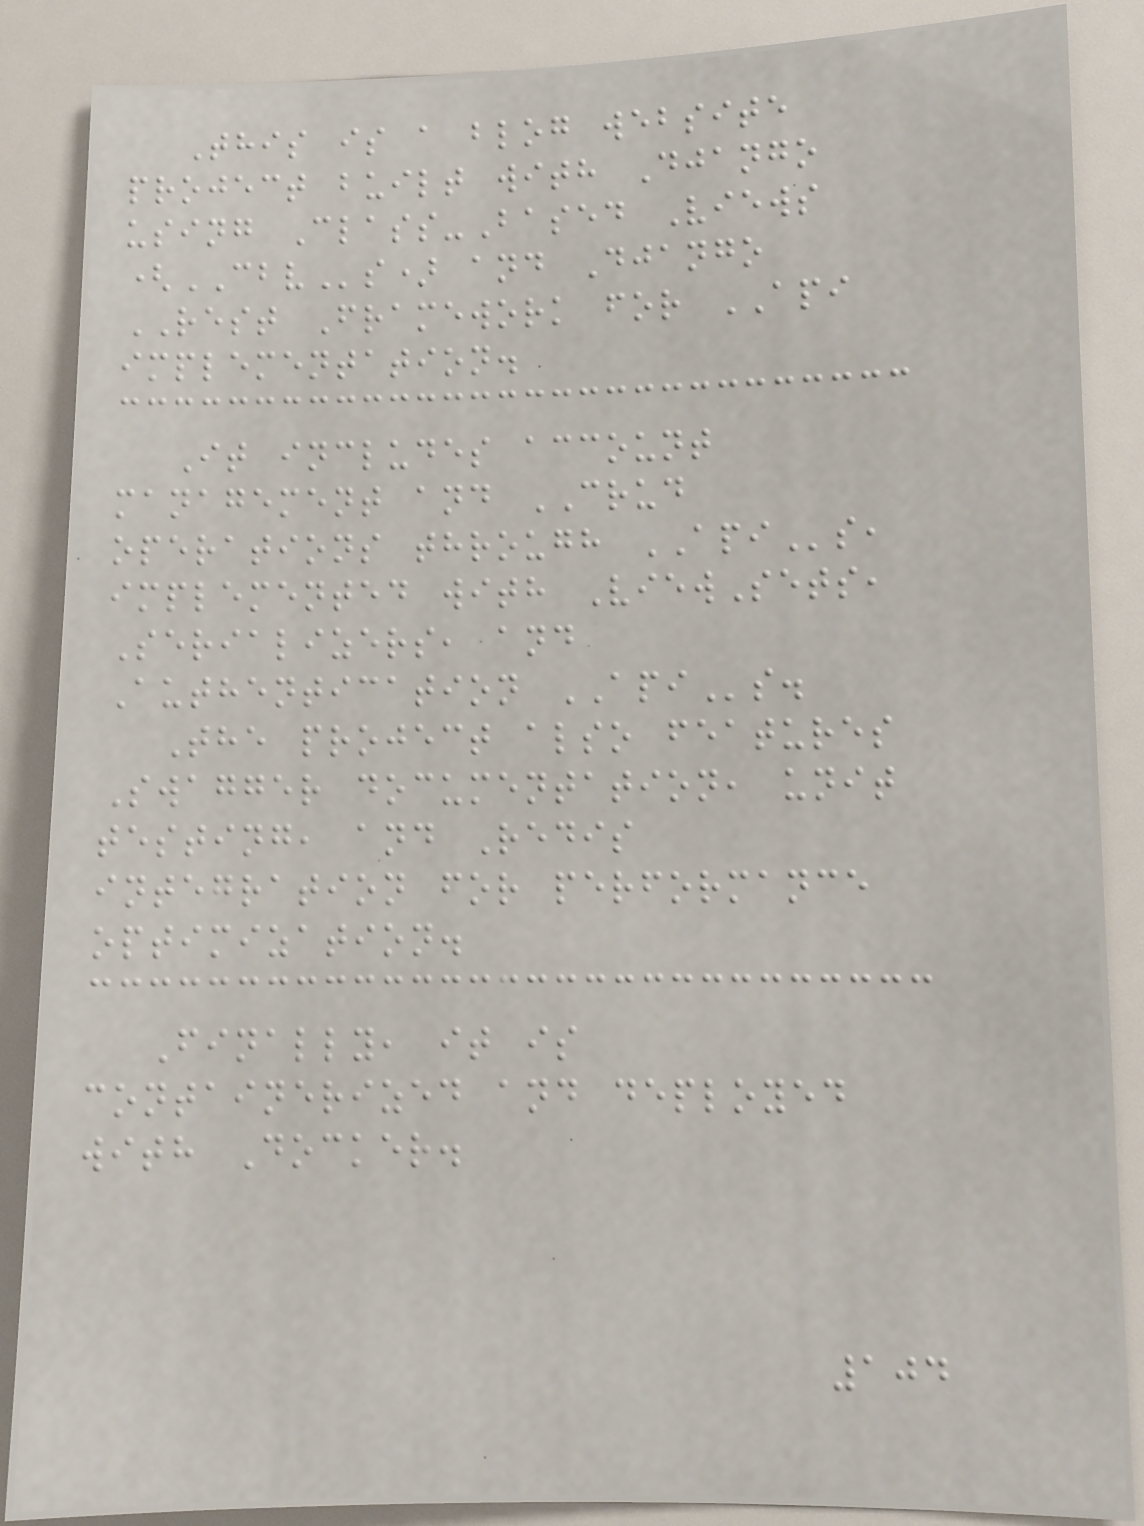This is a blog website
project built with Django
using Class-Based Views
(CBVs) and Django
REST Framework for API
implementation.
It includes account
management and CRUD
operations through APIs,
implemented with ViewSets,
Serializers, and
Authentication APIs.
The project also features
Swagger documentation, unit
testing, and Redis
integration for performance
optimization.
Finally, it is
containerized and deployed
with Docker.
104
